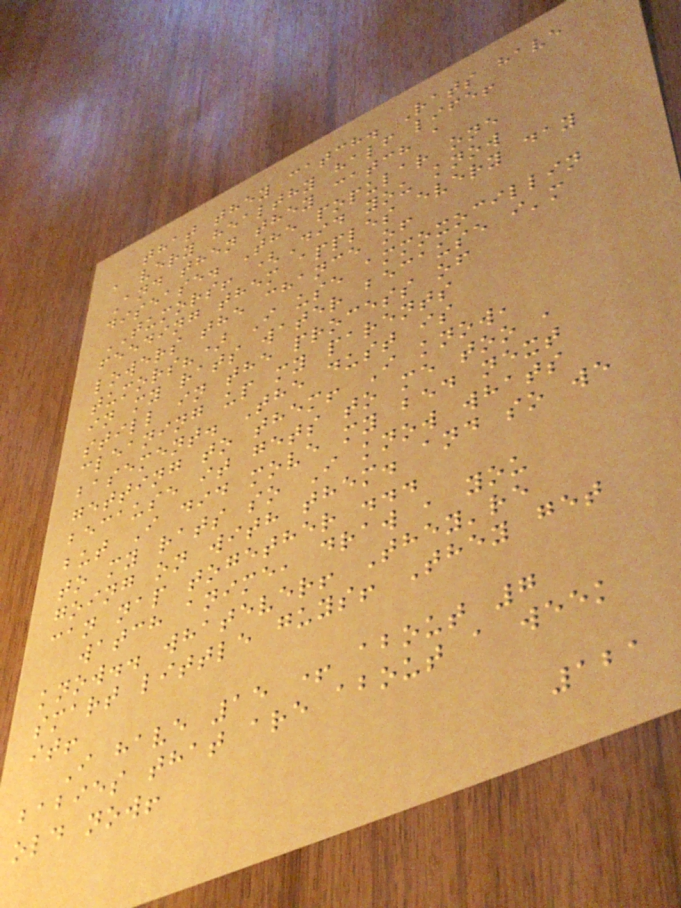that they catch. Rats have
a very healthy half life!
And then they catch a
disease. The popular one
TUMORS! (Did you know
feeding them apples every day
lowers the chance of
tumors?) I use ammoxocillin
in my rats water because i'm
still in the process of
cleaning up my parents
basement. The dust is
getting to them! I know,
because it gets to me too ,
but I did move my bed next
to my rats so I know whats
going on with them. and so we
can nap together ...
watch anime, draw , you
know.. whatever! They're
smart little guys! They get
it!
I have 15 + about 7
babies that are about a week
old now!
121
